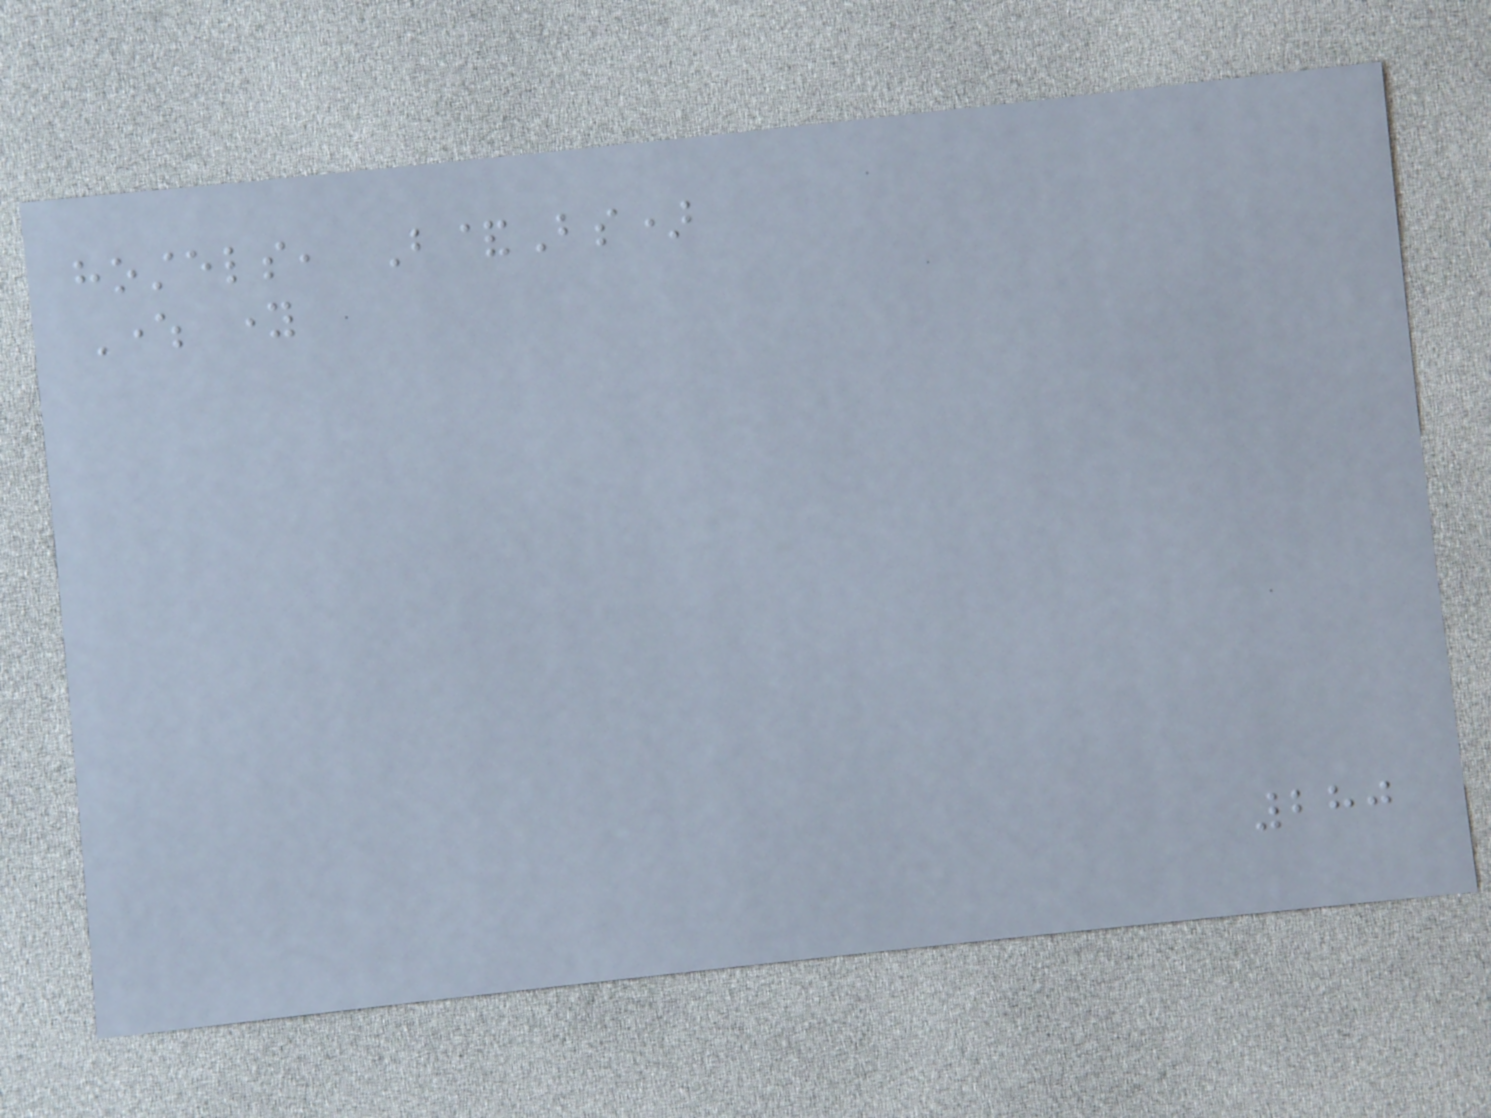hostels, B&Bs)
Where young
280
